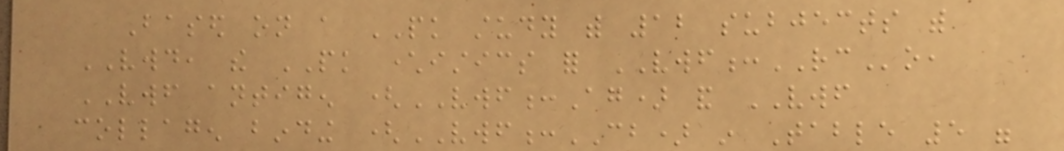Based on a PK study with 12 subjects with
VWD, the PK characteristics for VWF:RCo,
VWF antigen (VWF:Ag) and VWF
collagen binding (VWF:CB) in Table 5 were
